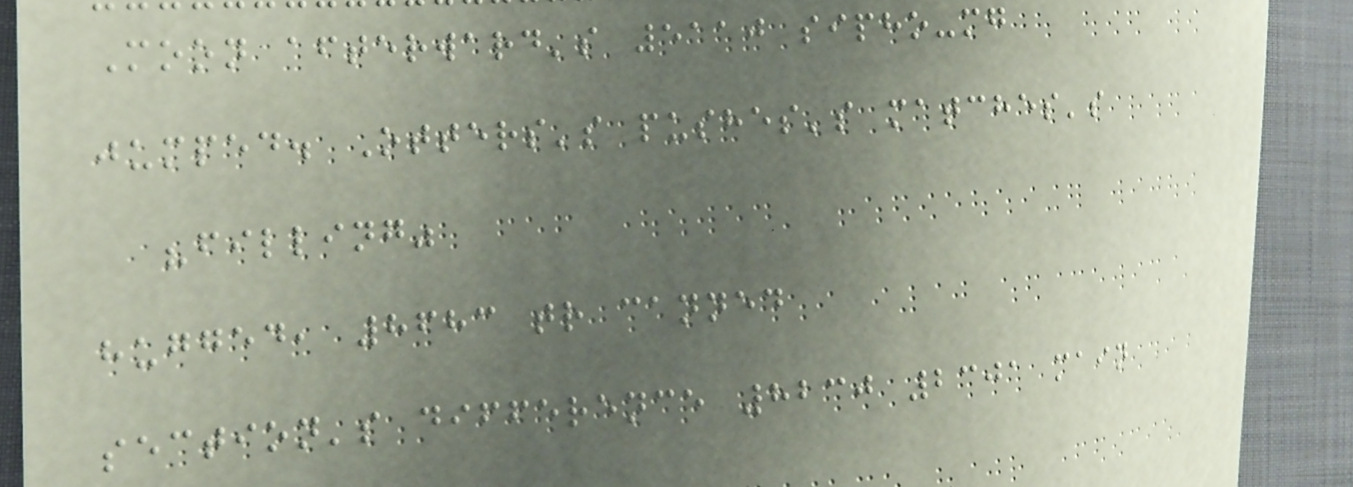Moon afterward's 5110 sipho-mg
jumped. Otters's pushes's matches's
"filling"
hugged, 8683 tr canned
section's difference 8230 2301 main
